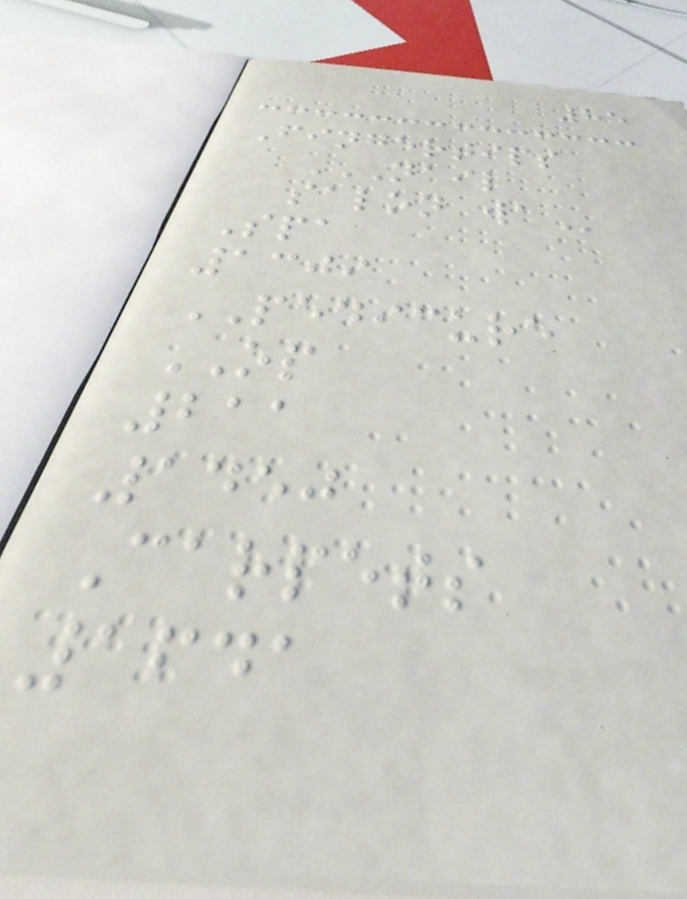85
Fingertips
NAIL
SALON WA
Spa
1309
PEDICURE
OP
211
1450
Carpets
1641
